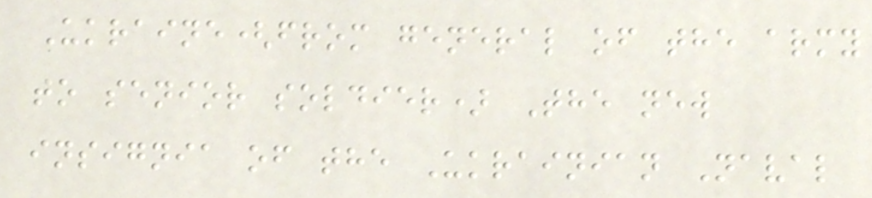Ukraine(from general of the army
to senior soldier) The new
insignia of the Ukrainian Naval
